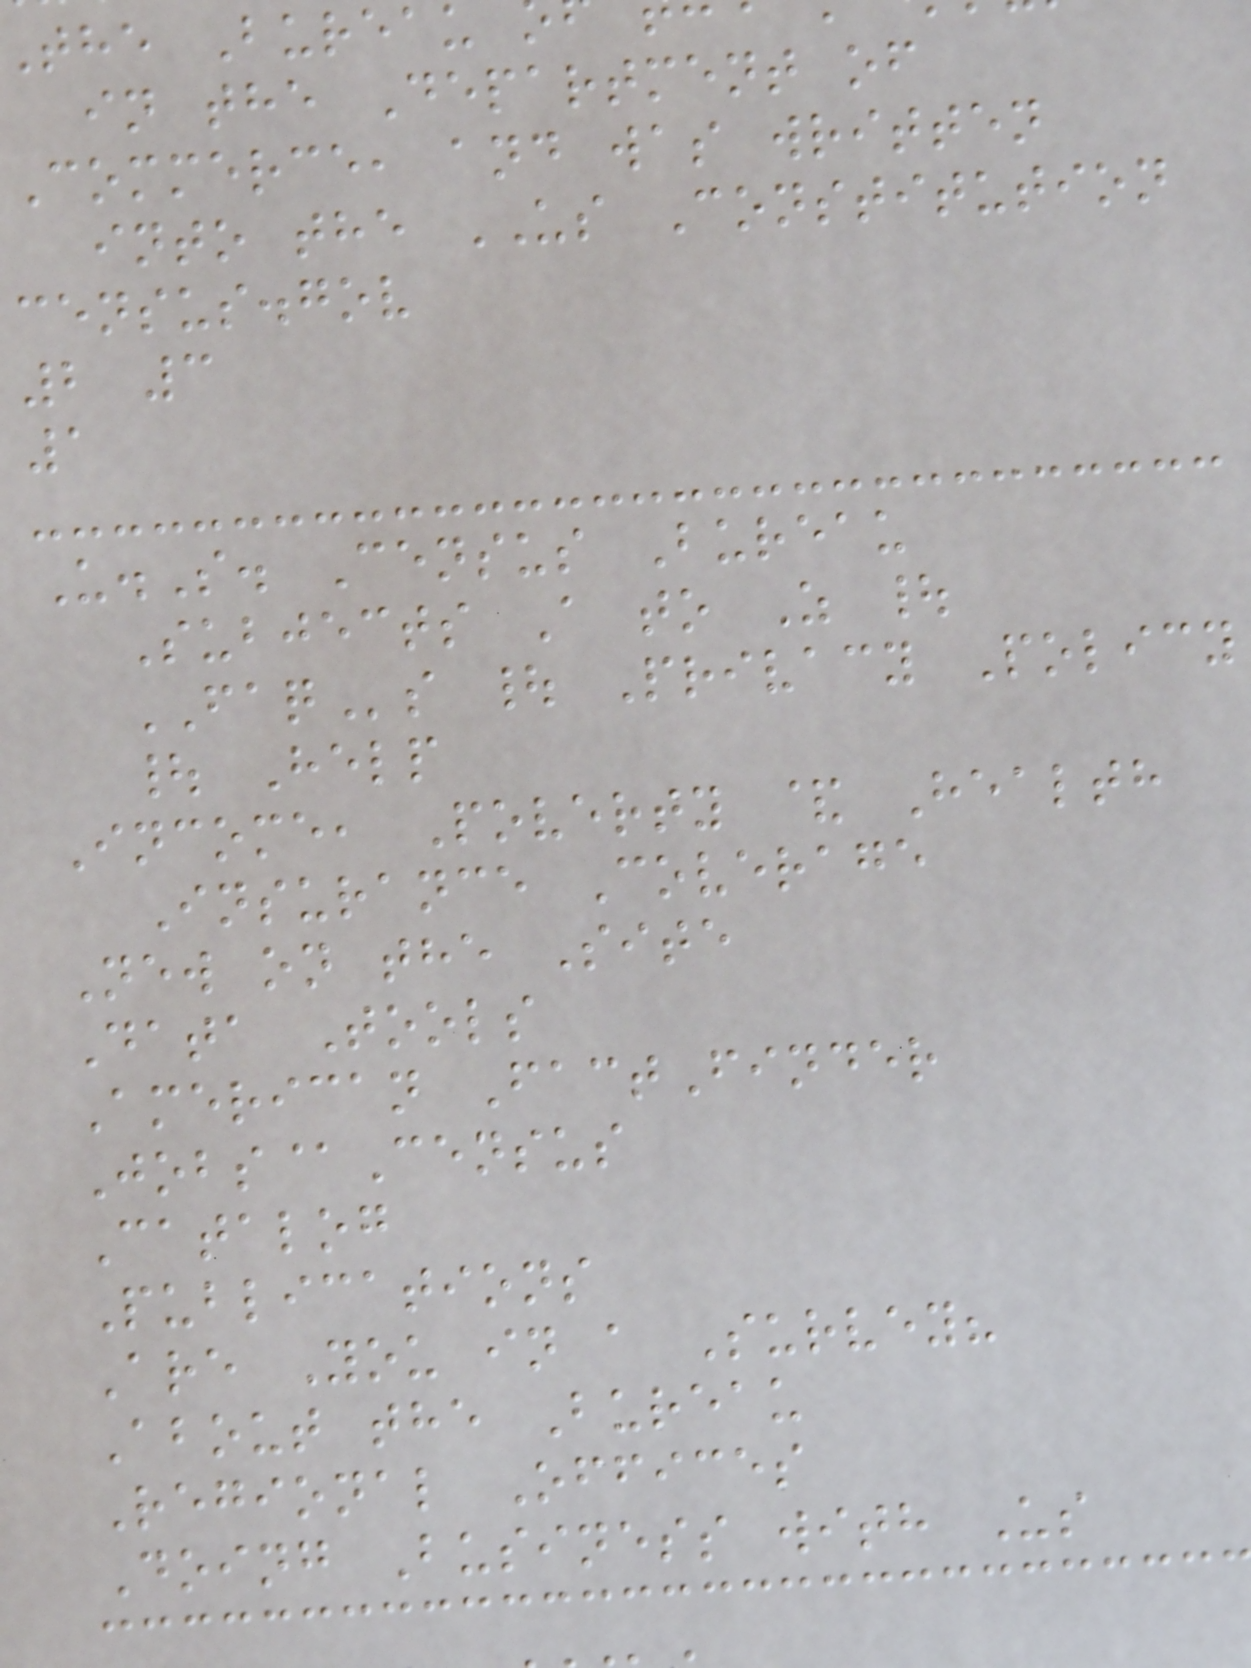the Bureau
in the Department of
Commerce, and was written
into the US Constitution
census.gov
2 3
1
U.S. Census Bureau
Subjects A to Z |
FAQs | Privacy Policy
| Help
Income, Poverty & Health
Insurance Coverage
New on the Site
Data Tools
American FactFinder
Jobs@Census
Catalog
Publications
Are You in a Survey?
About the Bureau
Regional Offices
Doing Business with Us
